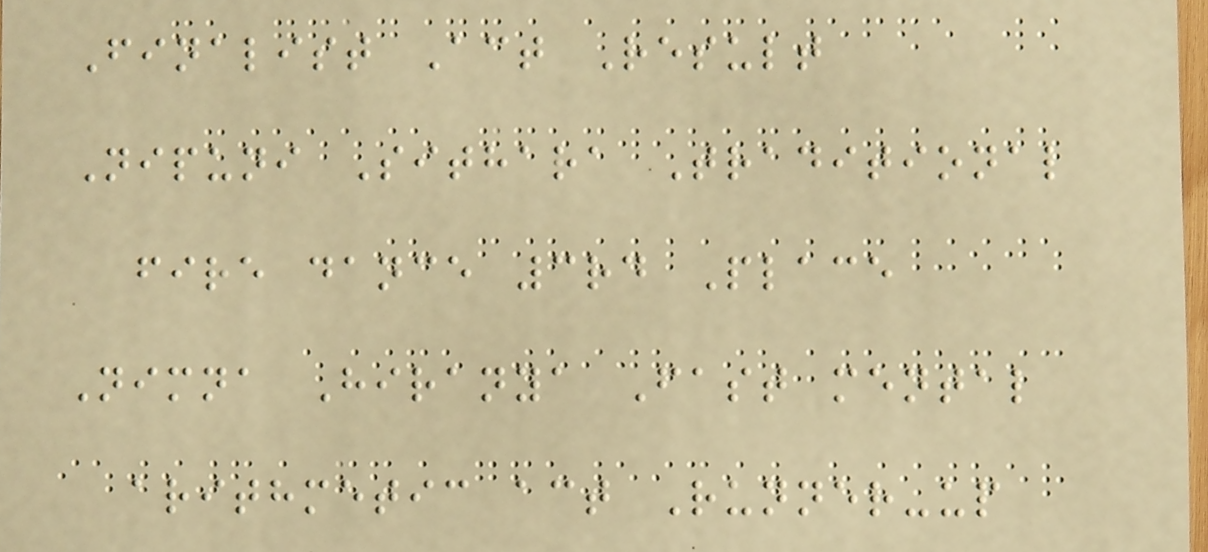Finalist Act Result
Nipuni Sithara Traditional
fire dance 3rd Place
Nimna Hiranya Fast mental
arithmetic act Runner-up
